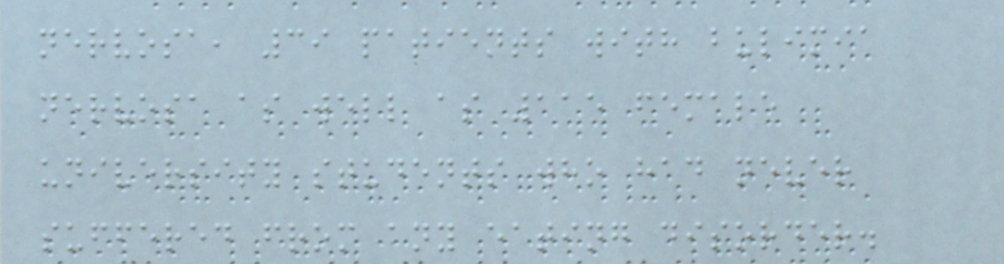nervosa, 39 patients with bulimia
nervosa as well as 115 female
university students who had never
suffered from any eating disorder.
